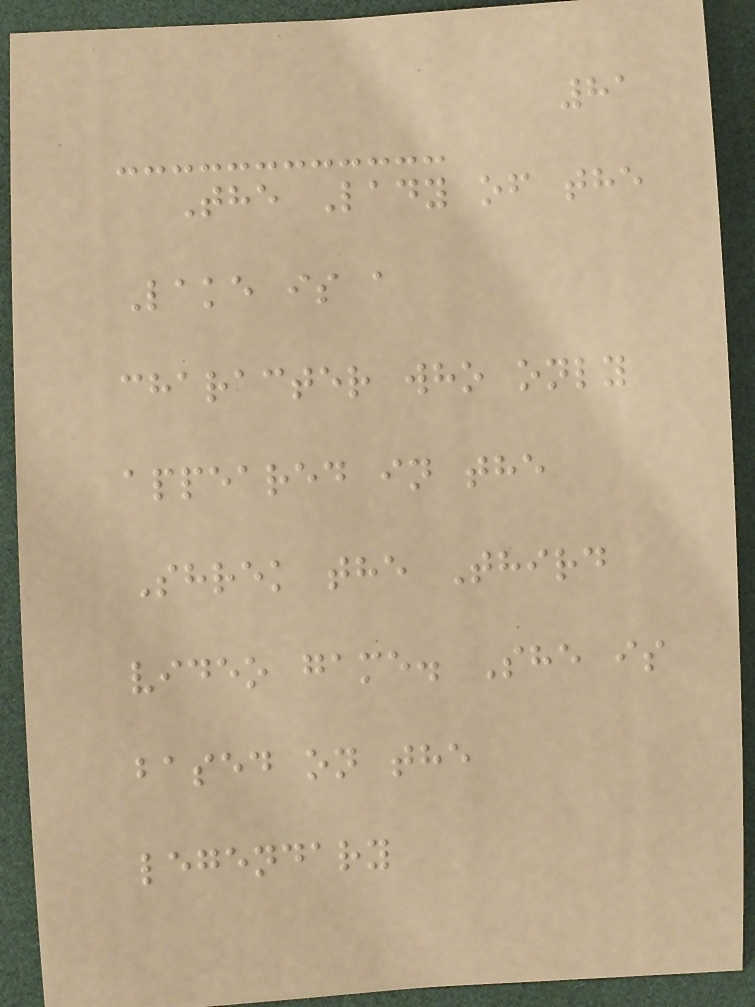81
The Lady of the
Lake is a
character who only
appeared in the
Shrek the Third
video game. She is
based on the
legendary
